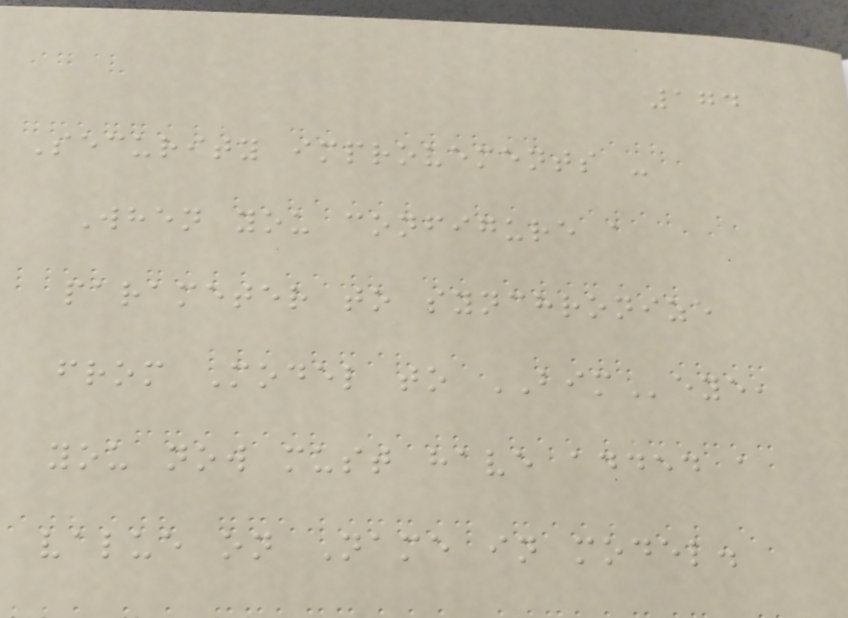174
Security improvements -
When you configure a
parameter to synchronize
from Model to BIMeye,
you now must have added a
value on Name in model.
